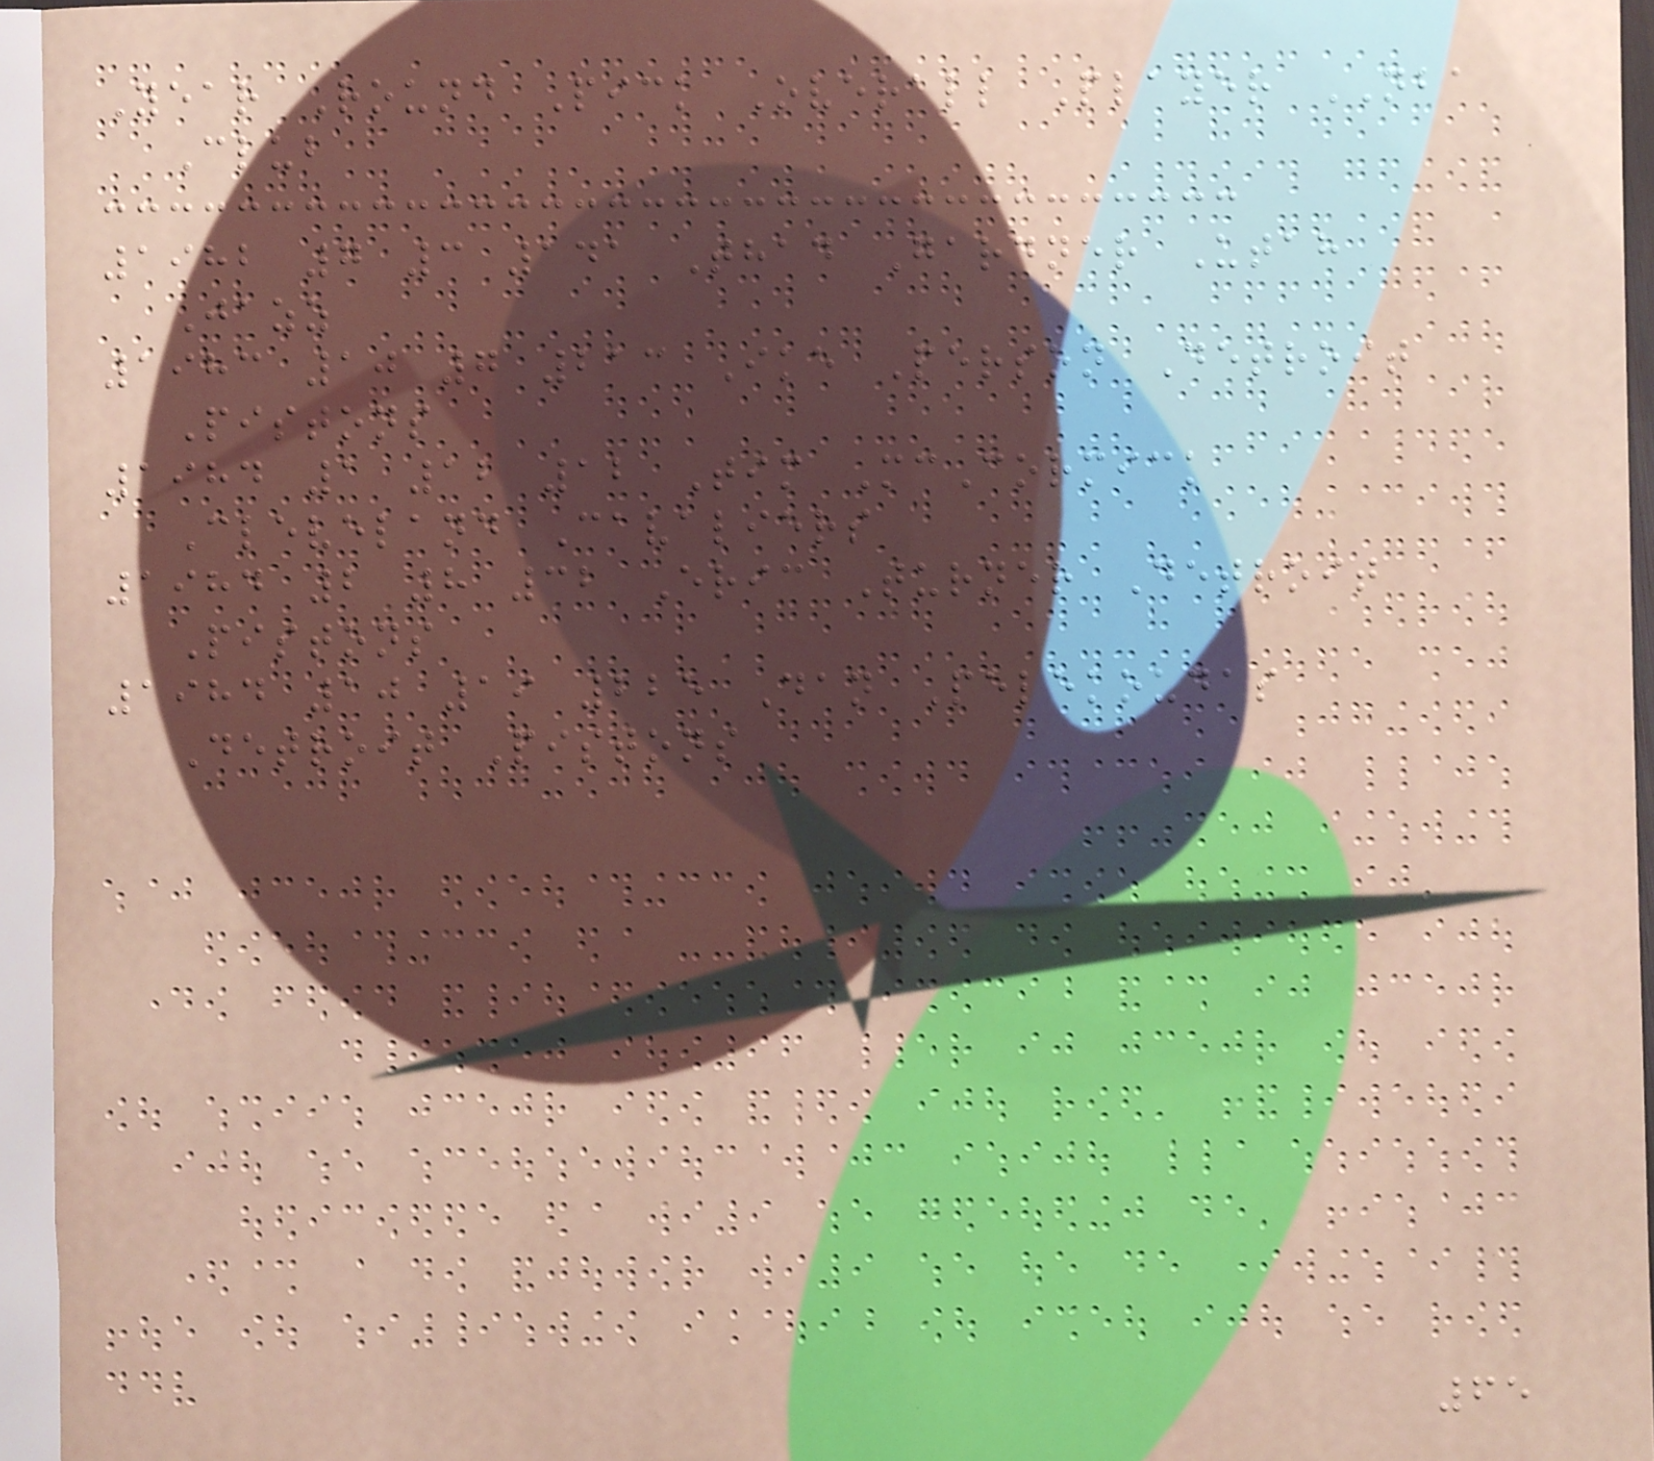Year Round Pick Overall Player NBA
Club
1982 7 3 141 Thad Gardner Utah
Jazz
1983 10 7 213 Ike Person Detroit
Pistons
1984 1 12 12 Tim McCormick
Cleveland Cavaliers
1984 2 8 32 Eric Turner Detroit
Pistons
1984 10 19 225 Dan Pelekoudas
Detroit Pistons
65
